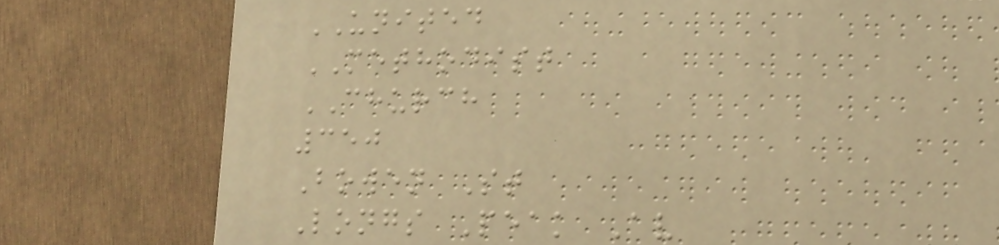UNITED
METHODIST
CHURCH
350
Bowen St
Longs Peak Av
